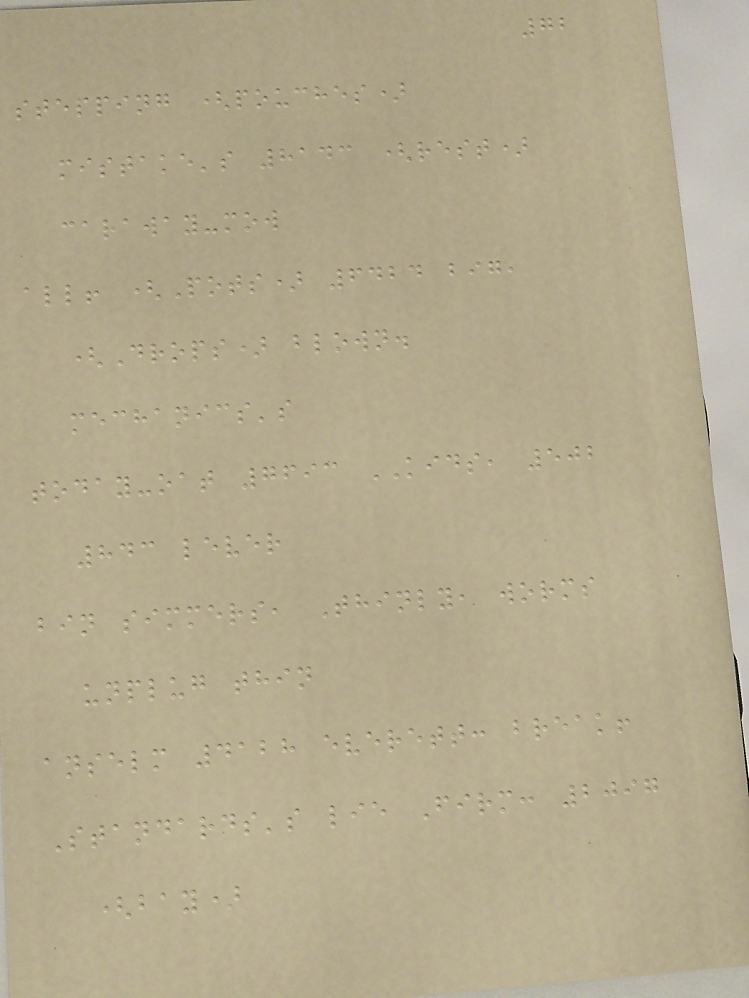72
stepping (pouches)
mistake's 8143 (rest)
caraway-mow
all! (Pots) 6424 big,
(Drops) blown.
mechanics's
today-oat 7693 KIDS, 502
843 lever
bin simmers, Thinly, worms
unplug thin
anselm 4128 everett: break!
Standards's lie Firm: 2097
(bay)
